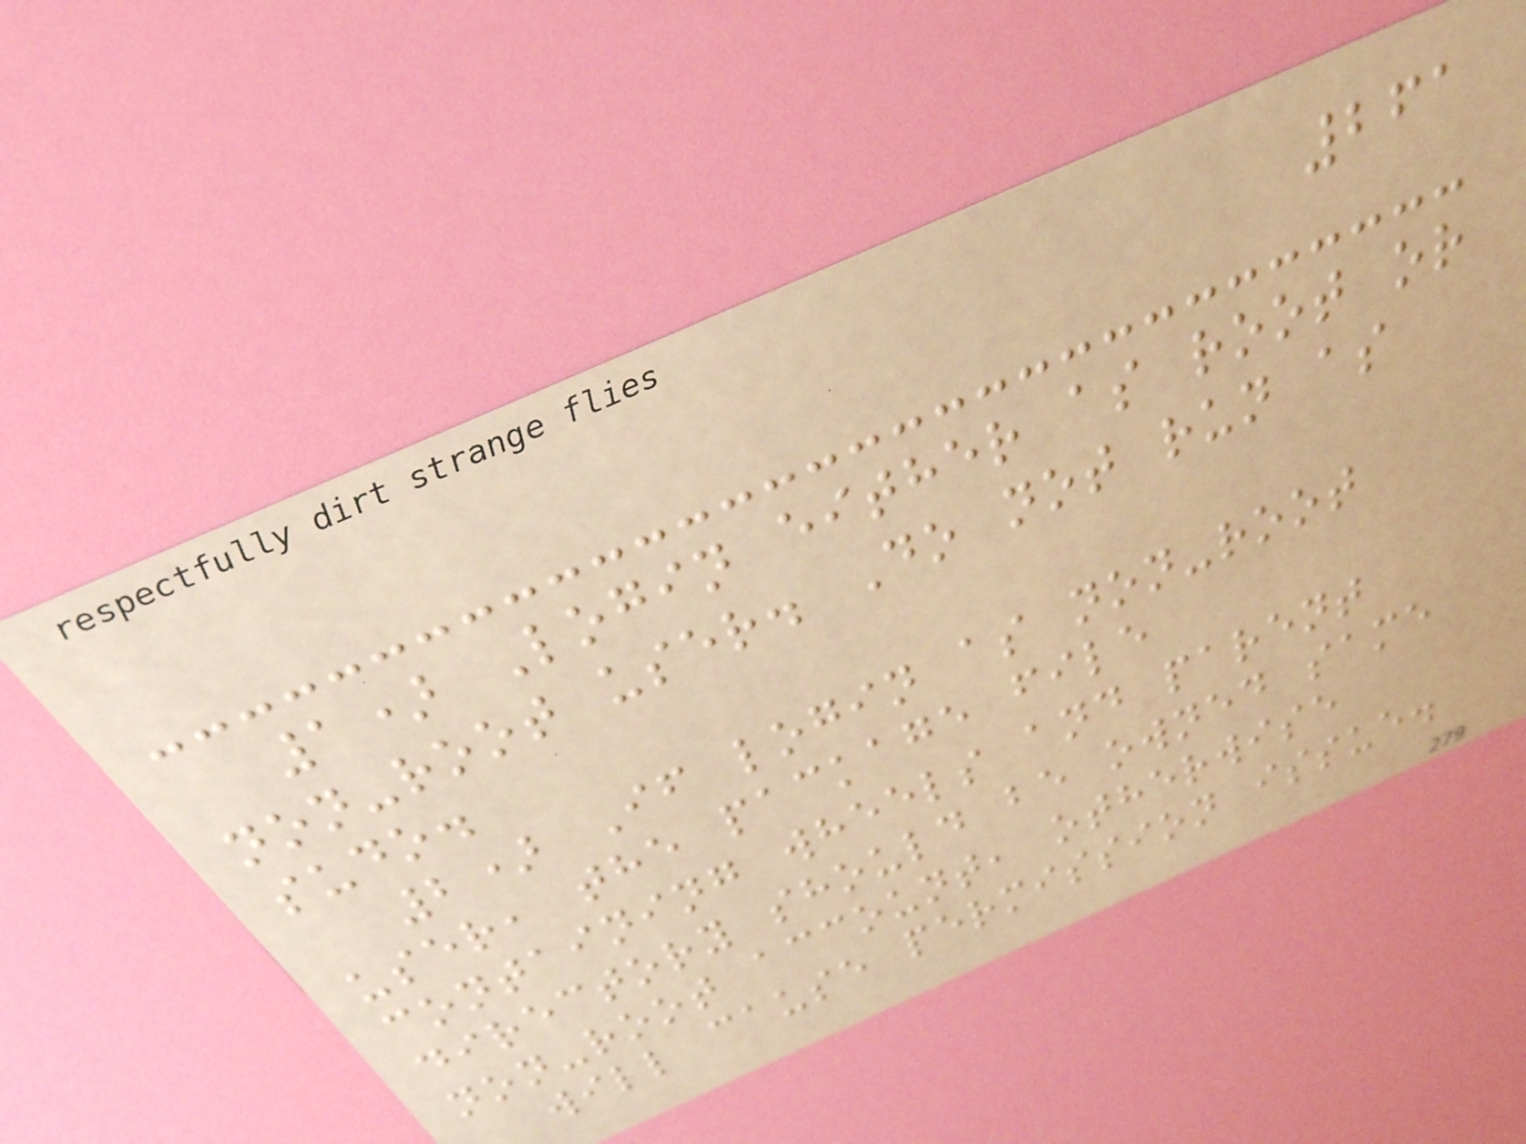261
1) Login either as root or
non-root user. Do not run as
sudo.
2) If login as non-root
user, the package file
containing wheels and parent
directory should be owned same
non-root account, otherwise
will cause permission issue.
